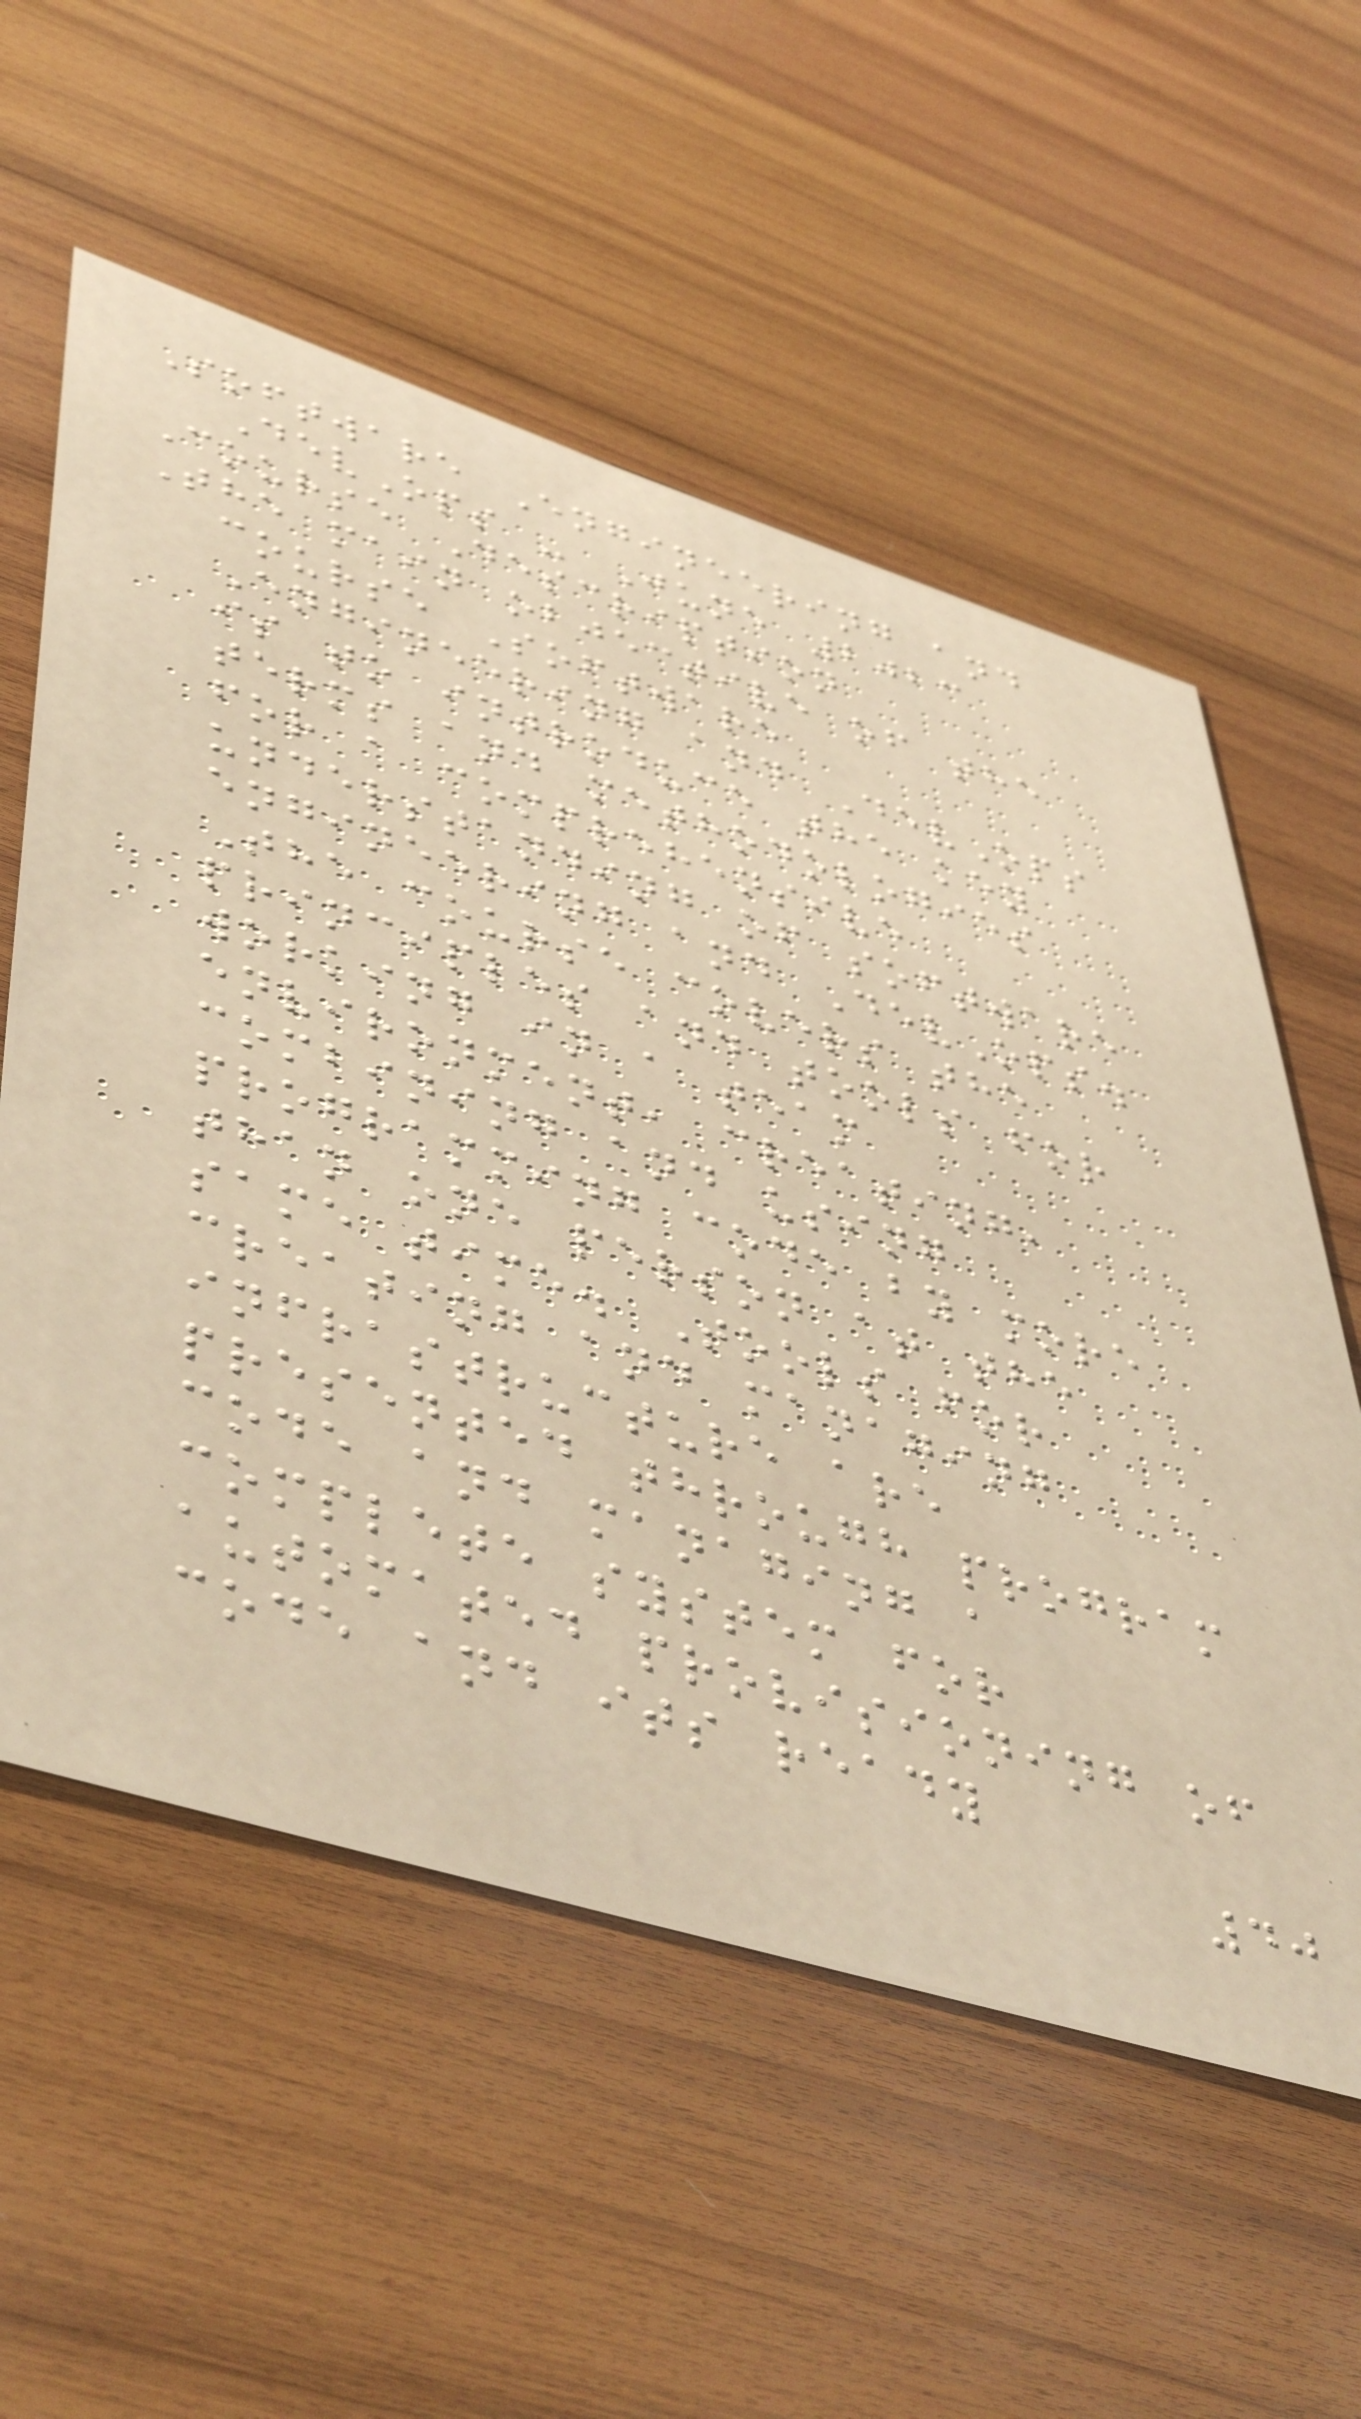Software Engineering and
DevOps - June 2023
Course Description
The main objective of the
course Software
Engineering and DevOps
is to introduce the key
terms and methodologies
for a comprehensive
understanding of software
engineering and DevOps.
The course covers the
principles and tools for
working in a team
environment, creating,
combining and using
programming code by more
than one person at the
same time. Tools for
creating and managing
infrastructure are
presented through program
code and managing a
complete system for
automated provisioning of
code and its ready
40
